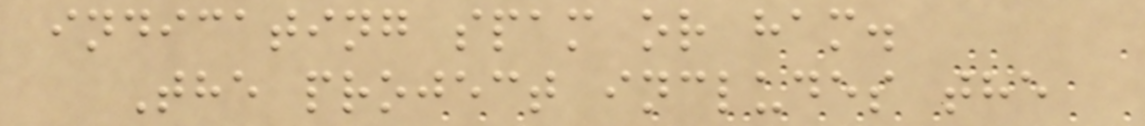indicating spam or ham.
The project includes the
